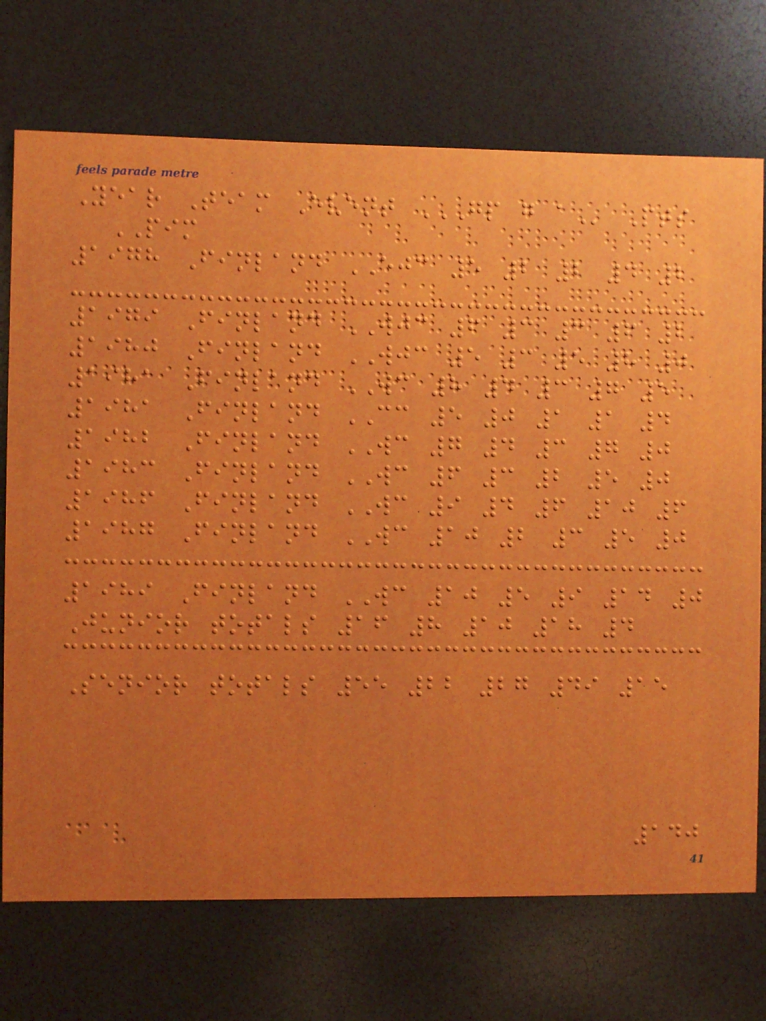Year Team Event GP G A Pts
PIM
1978 Finland EJC 5 2 2 4 2
1979 Finland WJC 6 3 3 6 2
1980 Finland WJC 5 3 5 8 0
1981 Finland WC 8 4 3 7 5
1981 Finland CC 5 0 1 1 4
1982 Finland WC 7 4 3 7 0
1983 Finland WC 6 3 2 5 0
1986 Finland WC 9 4 6 10 6
1987 Finland WC 10 2 3 5 0
1989 Finland WC 10 5 9 14 0
Junior totals 16 8 10 18 4
Senior totals 55 22 27 49 15
140
